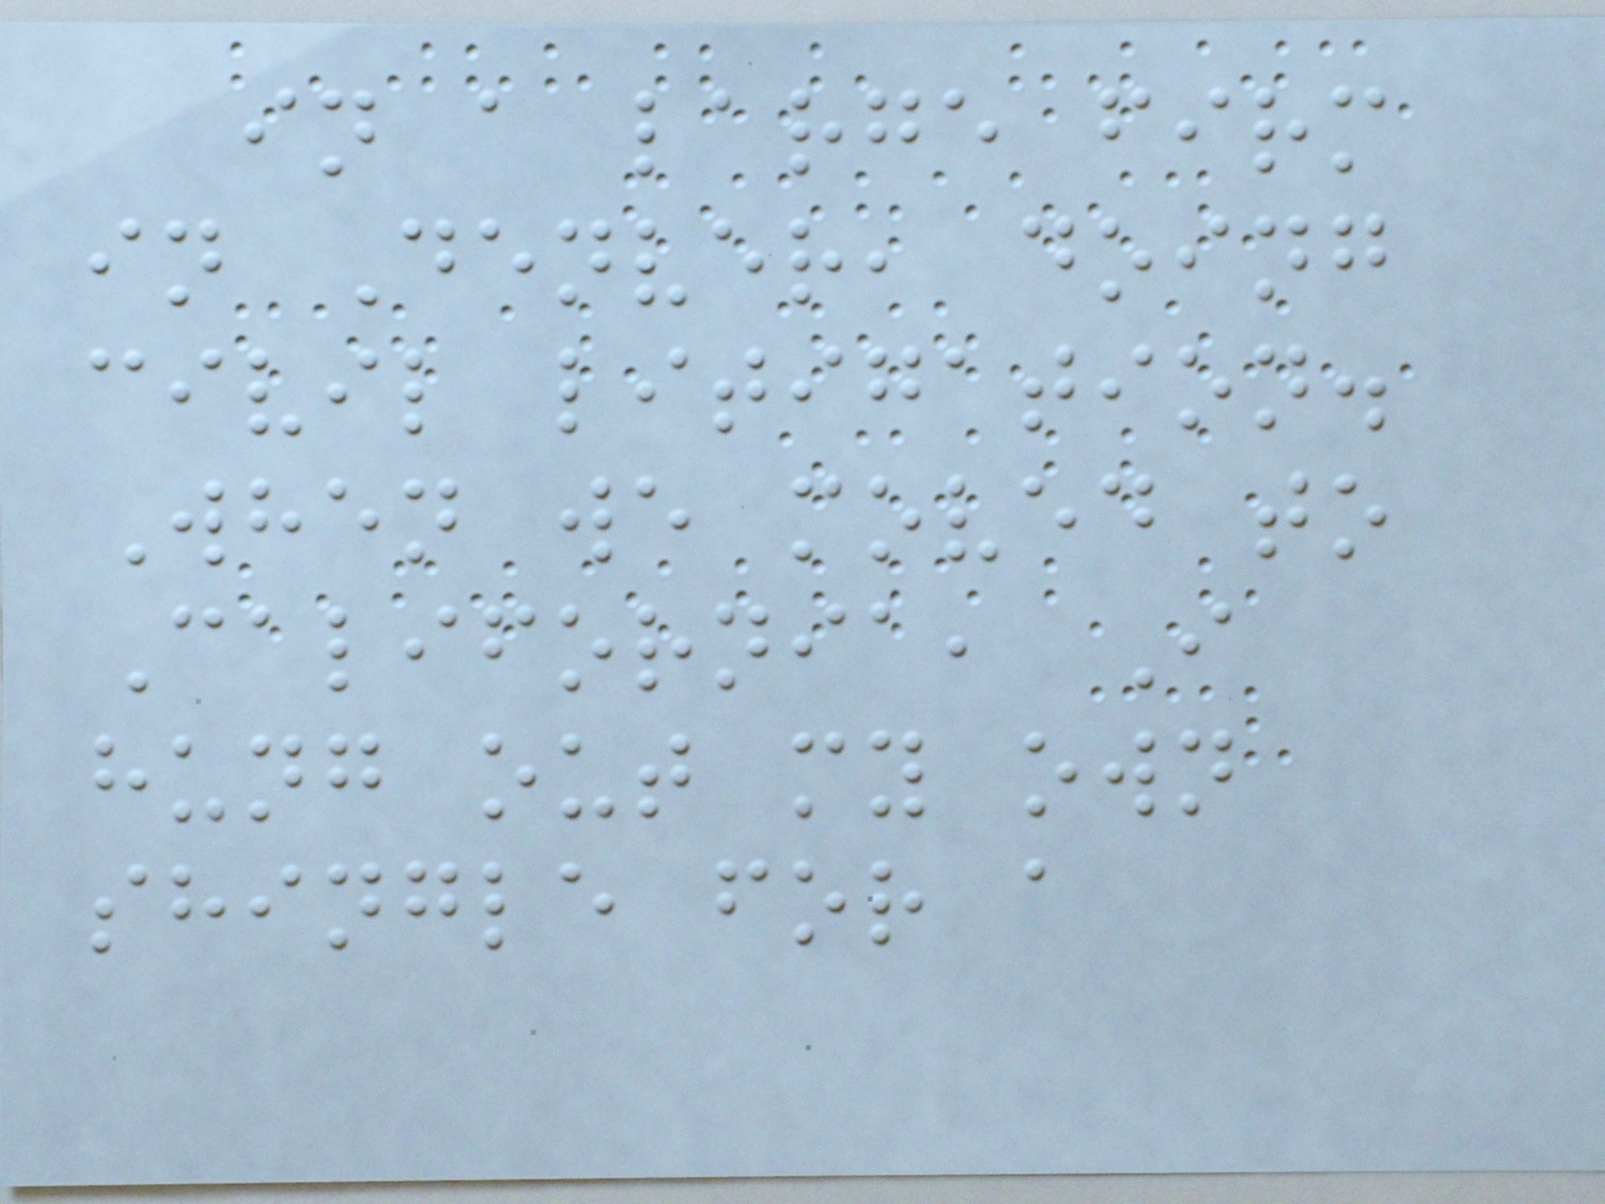in a large firm
in Denver, doing
civil litigation.
When we moved to
California, I
hung out my own
shingle for a
